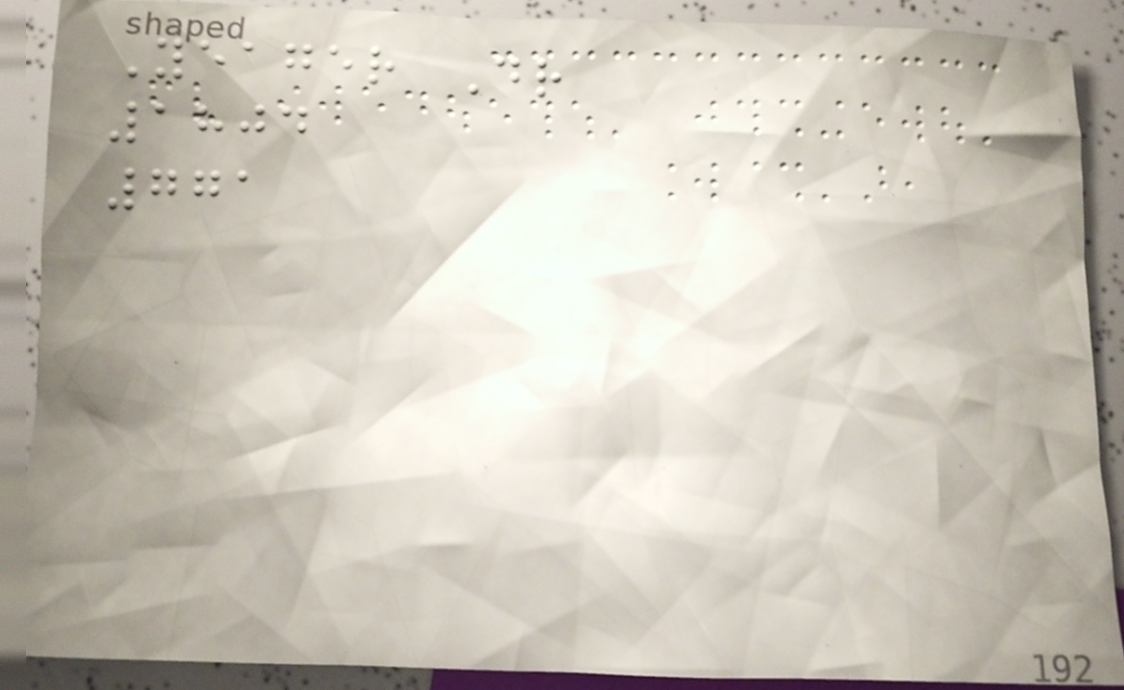Yeager Dr
1804
771
